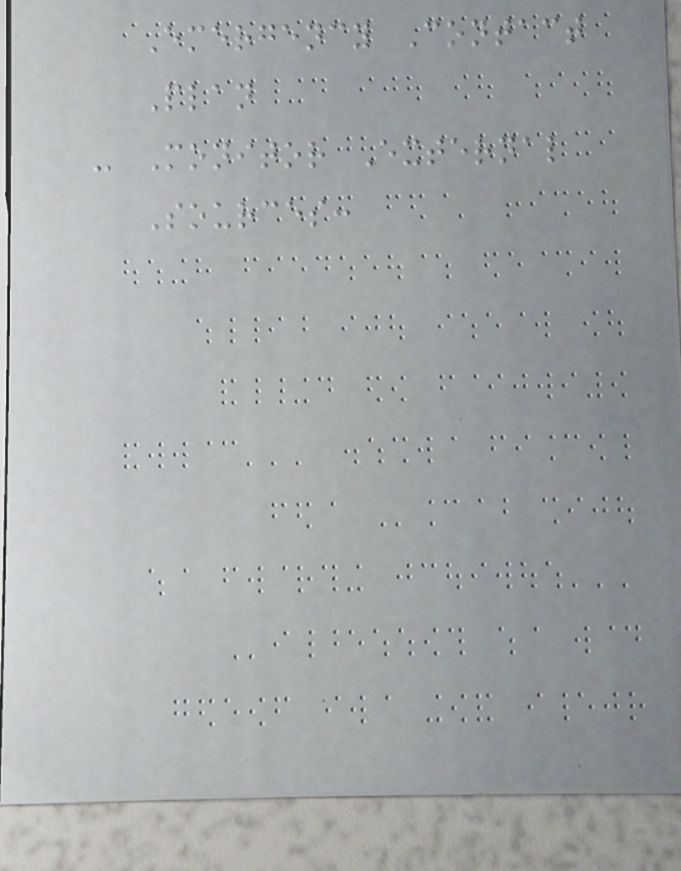Emergency Contact
Plan
- Monitor External
Sources:
